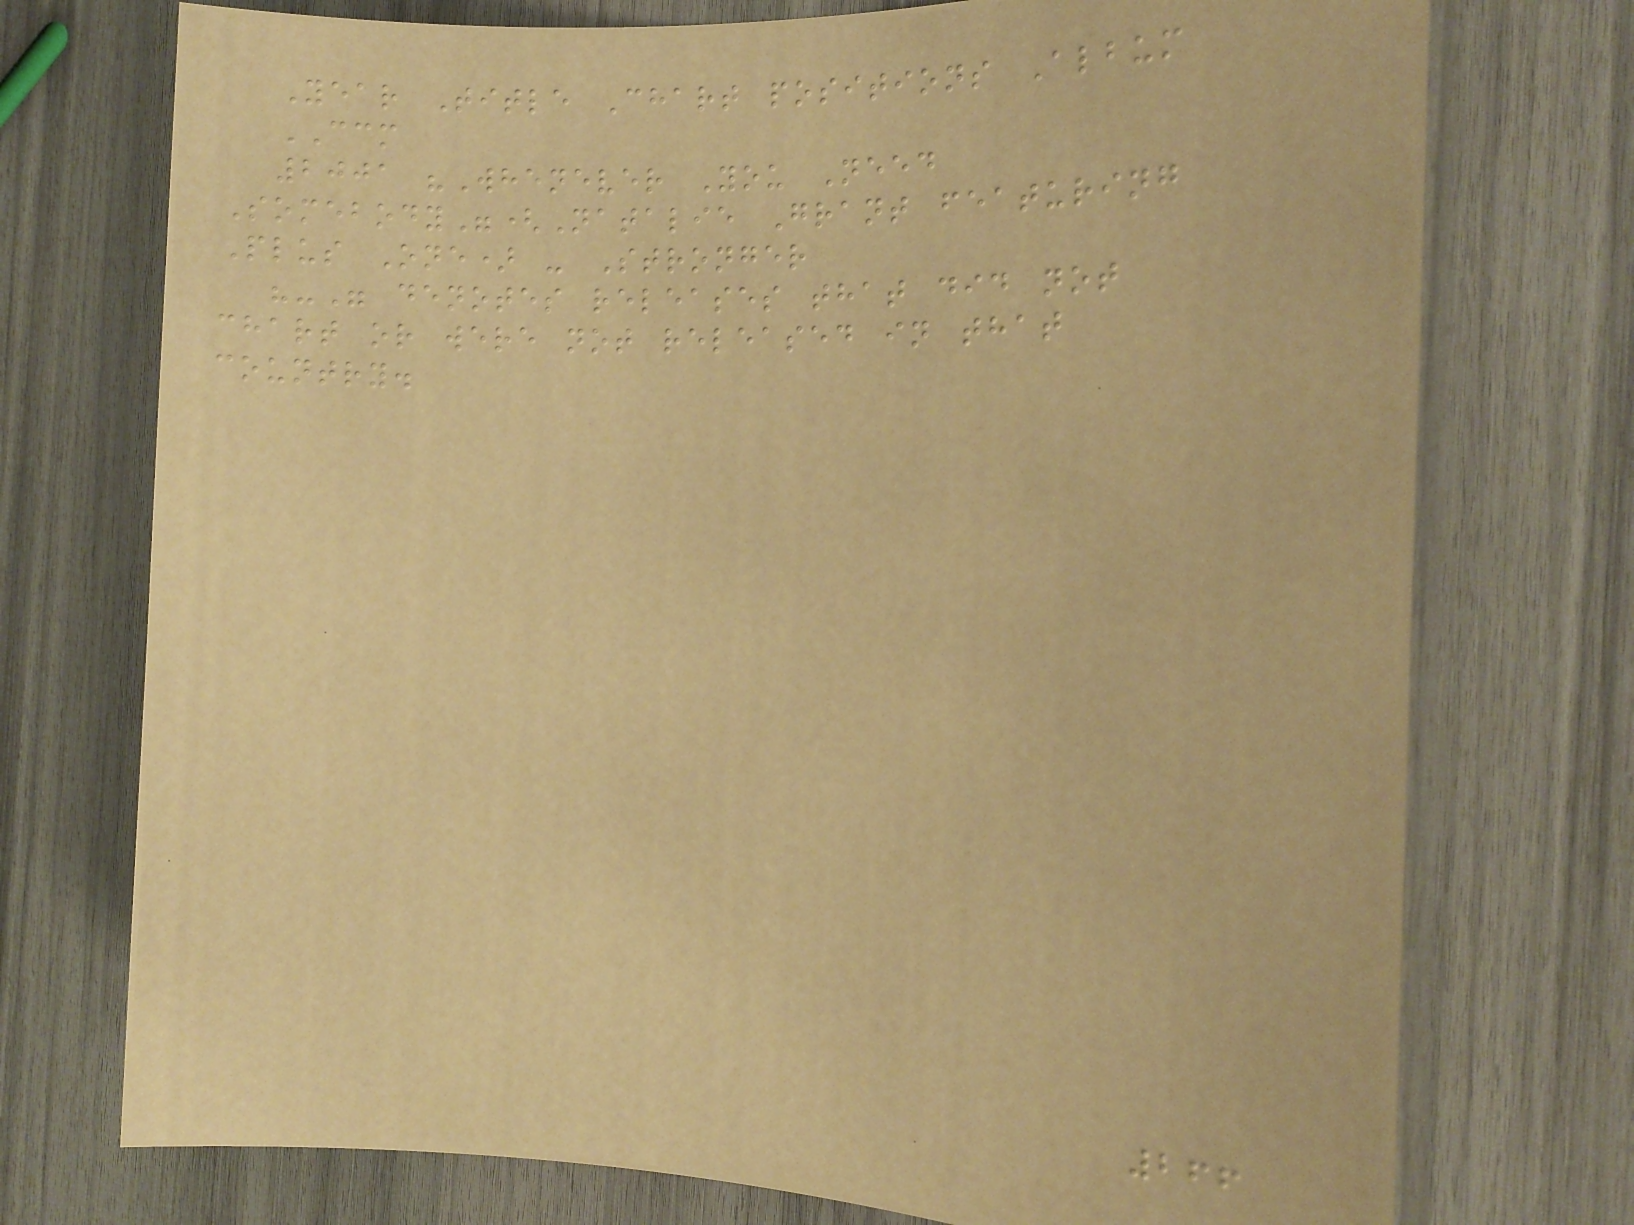Year Title Chart positions Album
CCM
2001 "Whenever You Need
Somebody"(Natalie Grant featuring
Plus One) - Stronger
"-" denotes releases that did not
chart or were not released in that
country.
266
